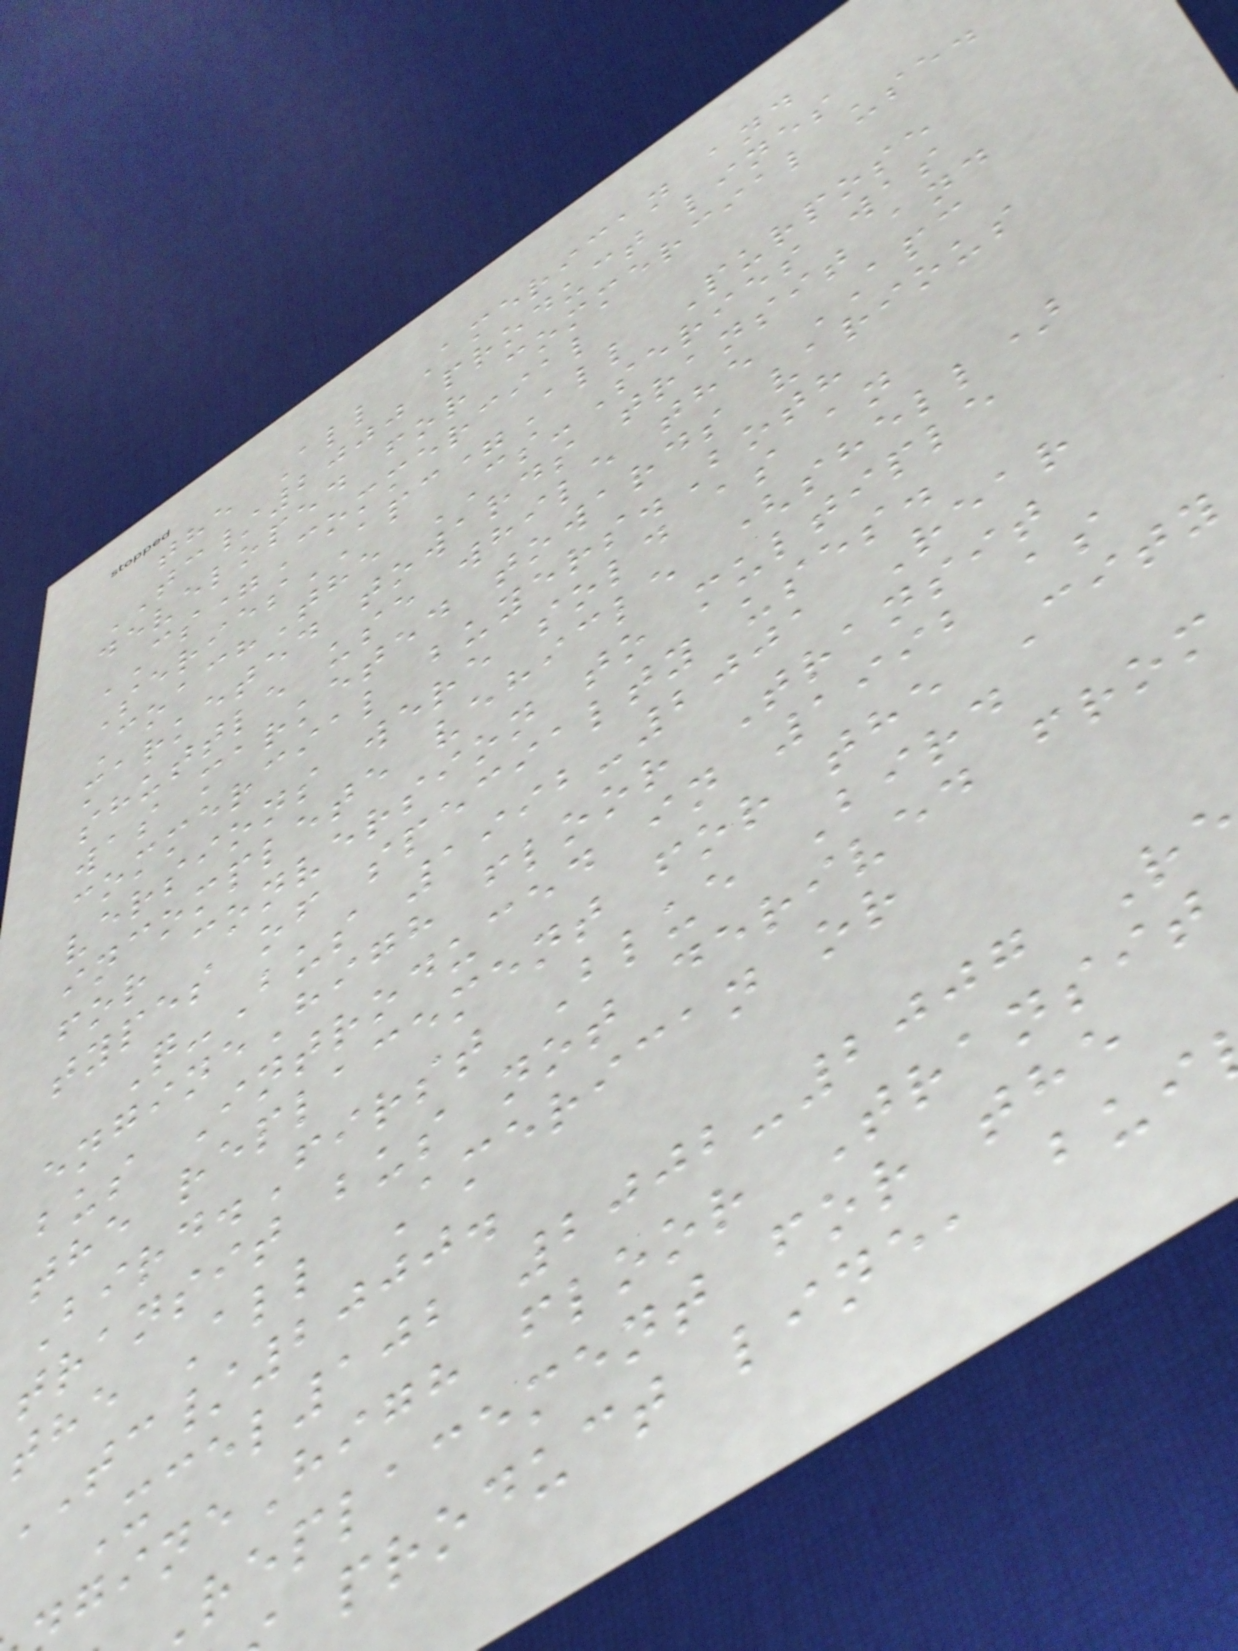the All American and
TC/2000 product lines
developed for commercial use.
CS=Commercial
SeriesAPC=All Purpose
CoachThe CS-Series was
marketed towards transit and
shuttle use while the APC
was marketed towards various
commercial buyers.Both
versions were sold as an
incomplete vehicle (shell)
for conversion to multiple
types of specialty uses.
Q-Bus 1992-2001 Rear
engineHigh floor Transit
bus Introduced in 1992 as
the replacement for the City
Bird.First Blue Bird
transit bus not derived from
the All American or
TC/2000.
Xcel102 2002-2007 R
gineHigh floor Transit
replacement for the
product line, bui
